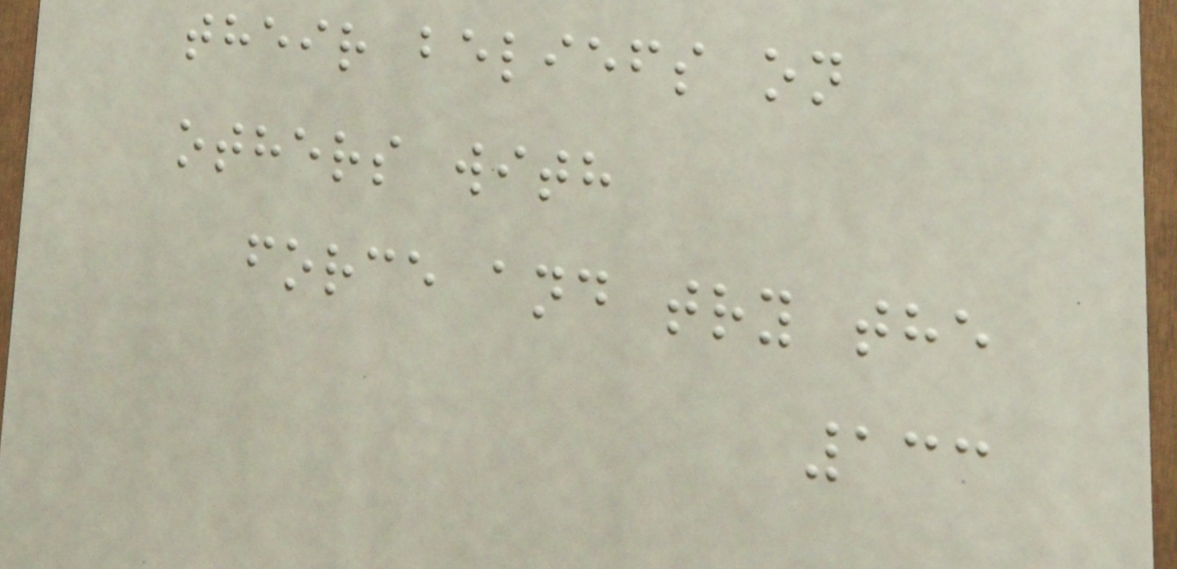their beliefs on
others with
force and try the
133
